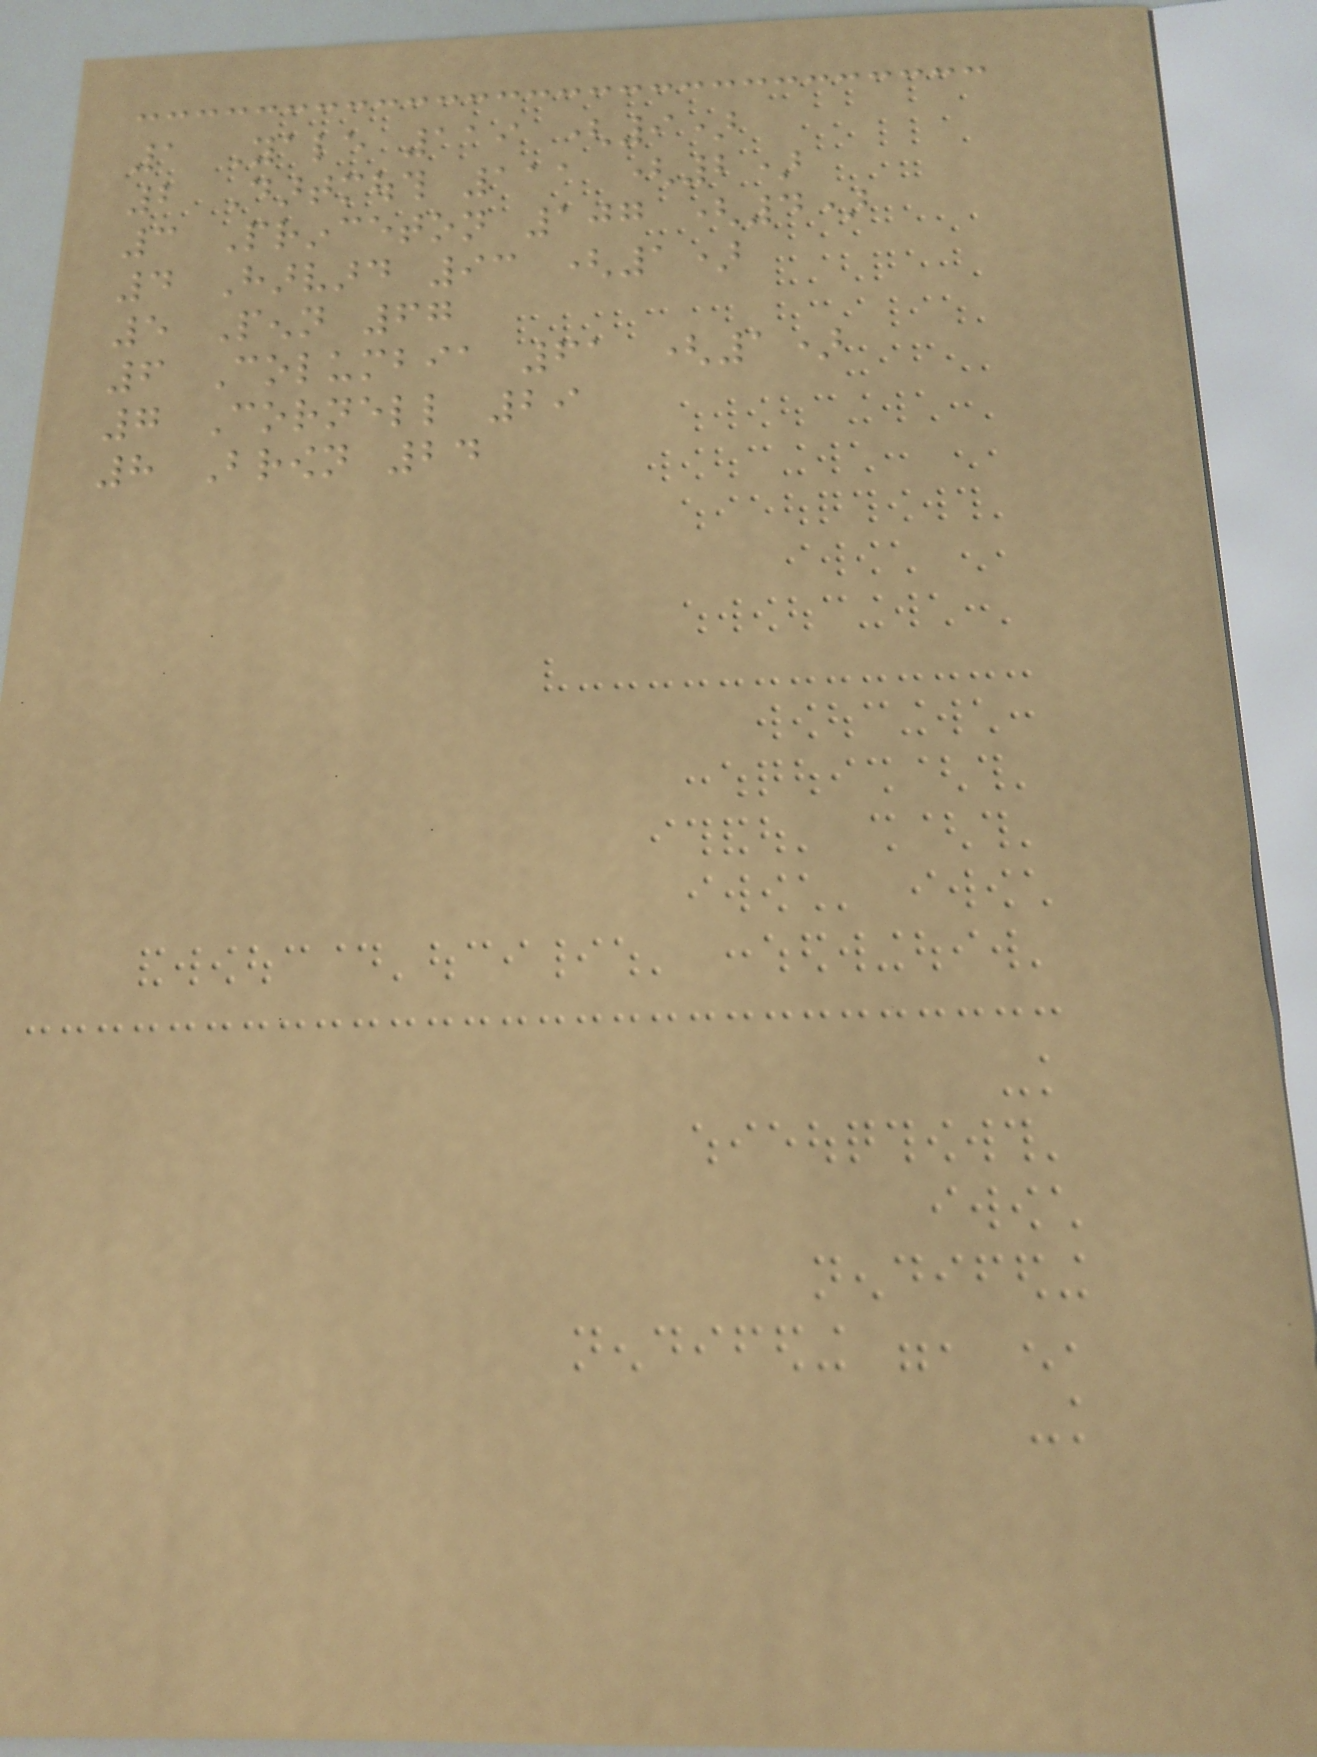1 Yale 119 (9)
2 Dartmouth 111 (2)
3 Princeton 107 (4)
4 Harvard 93 (1)
5 Penn 67
6 Columbia 61 (1)
7 Cornell 29
8 Brown 24
